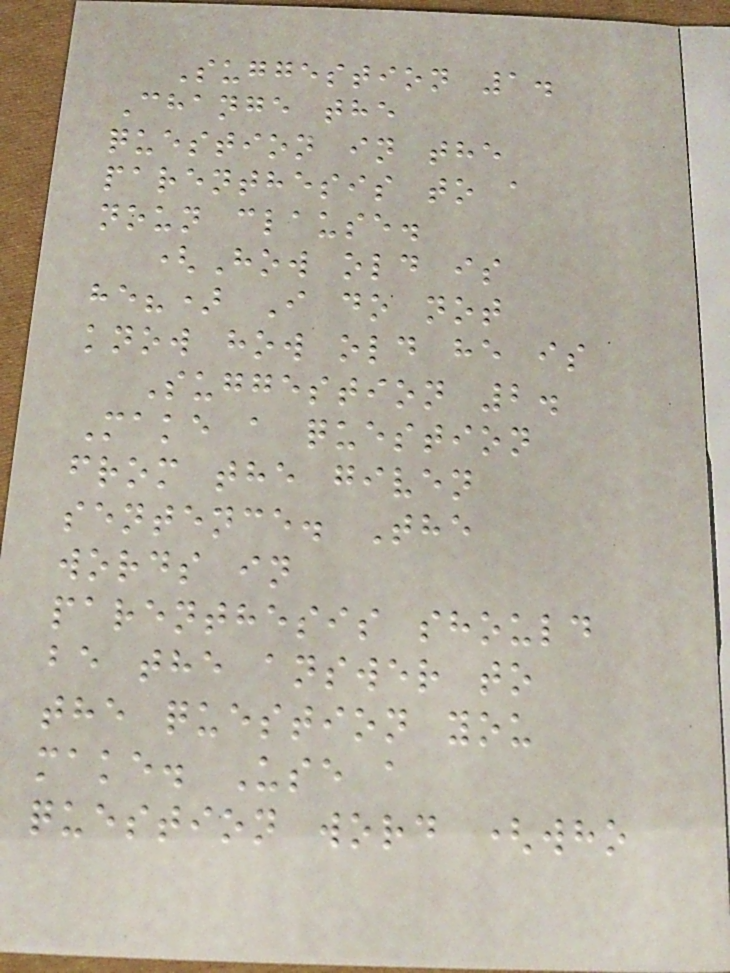Suggestion 1.
Change the
question in the
parenthesis to a
noun clause.
(How old is
he?) I do not
know how old he is
Suggestion 2.
Make a question
from the given
sentence. The
words in
parenthesis should
be the answer to
the question you
make. Use a
question word (who
